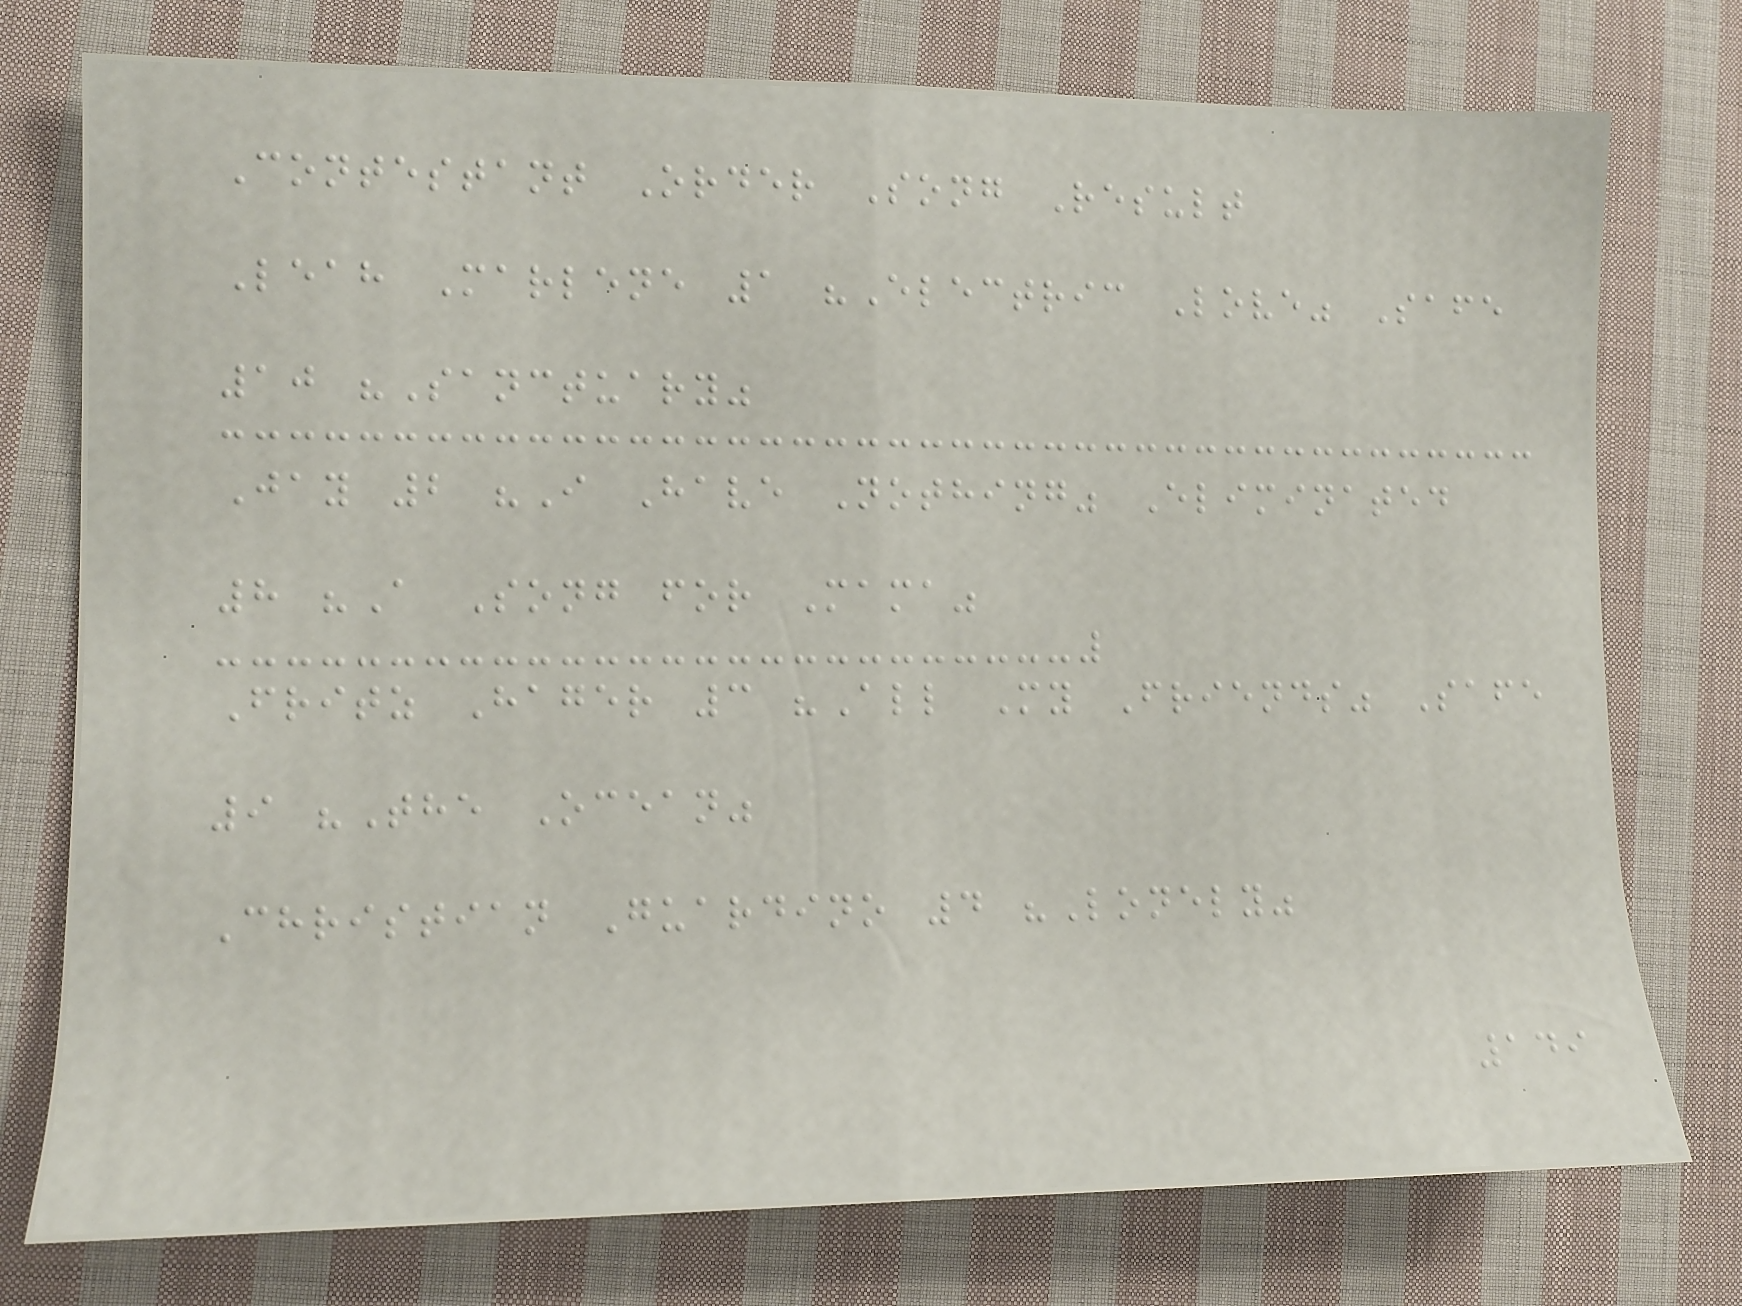Contestant Order Song Result
Leah Marlene 1 "Electric Love" Safe
10 "Sanctuary"
Jay 2 "I Have Nothing" Eliminated
8 "A Song for Mama"
Fritz Hager 3 "All My Friends" Safe
9 "The Ocean"
Christian Guardino 4 "Lonely"
149
